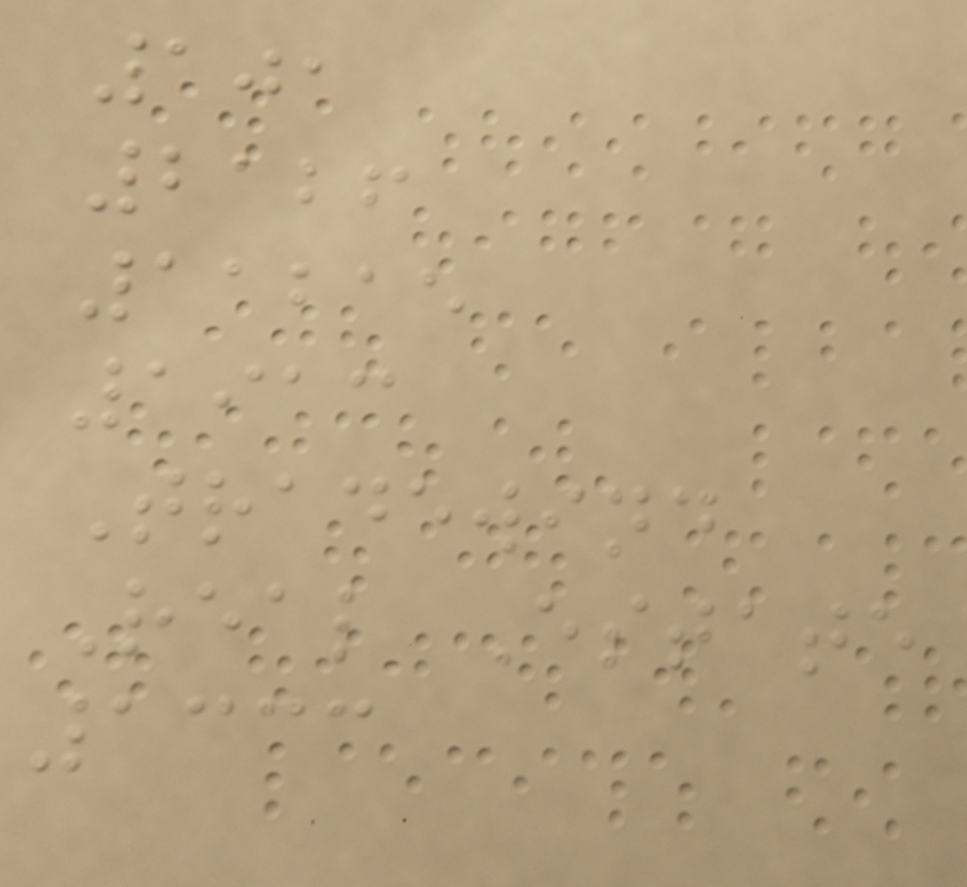101
2126
11215
1913
Tradewind
Real Estate
1333
